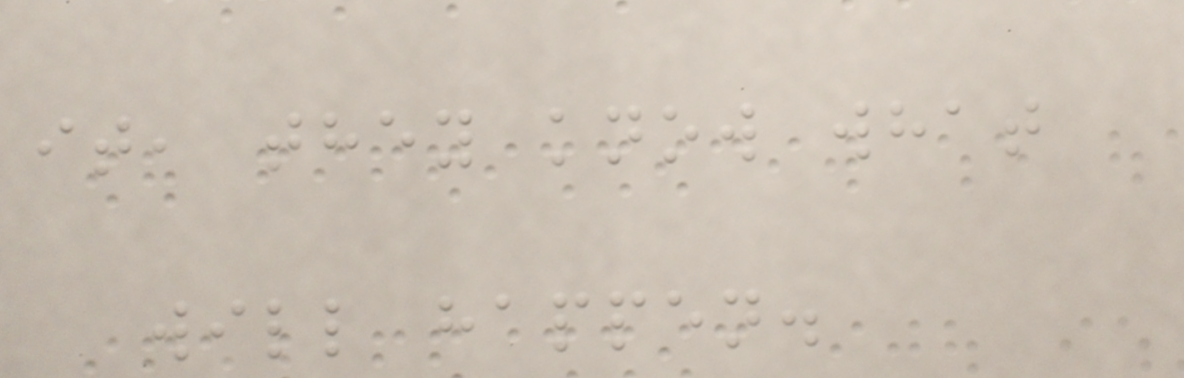it, they know what
will happen.
